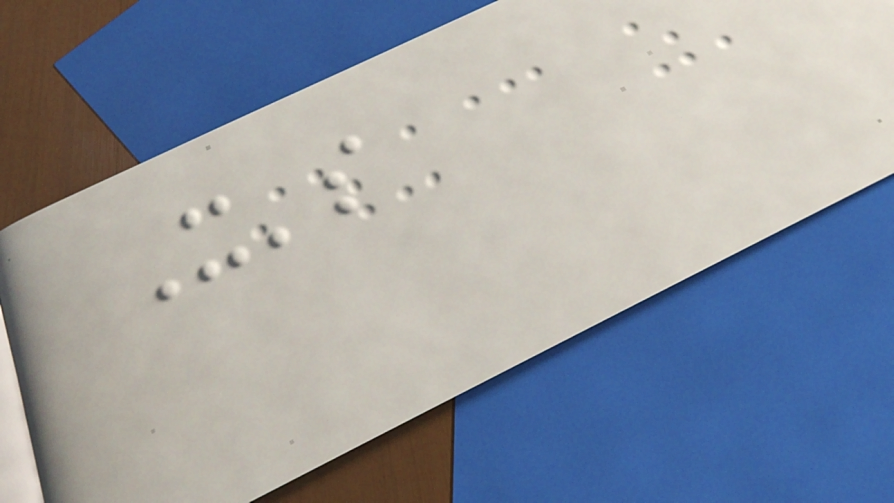It's
